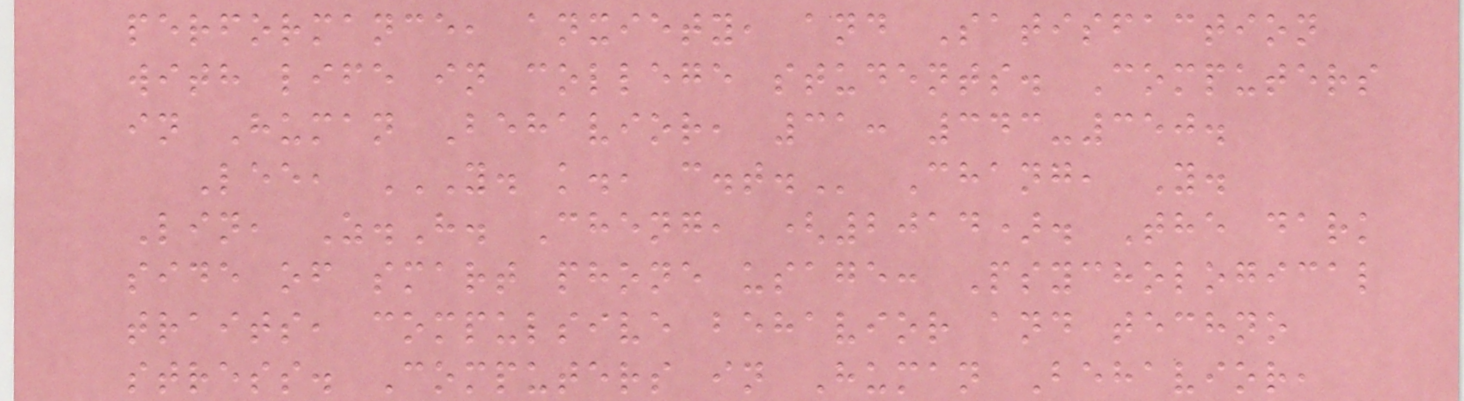performance, anxiety, and Satisfaction
with life in college students. Computers
in Human Behavior, 31: 343-350.
Lee, Y. K., C.T. Chang, Y.
Lin, Z.H. Cheng, (2014). The dark
side of smart phone usage: Psychological
traits, compulsive behavior and techno
stress. Computers in Human Behavior,
